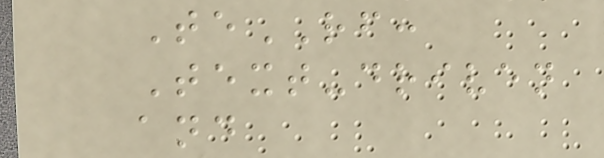TeRF:
Text-driven
and
